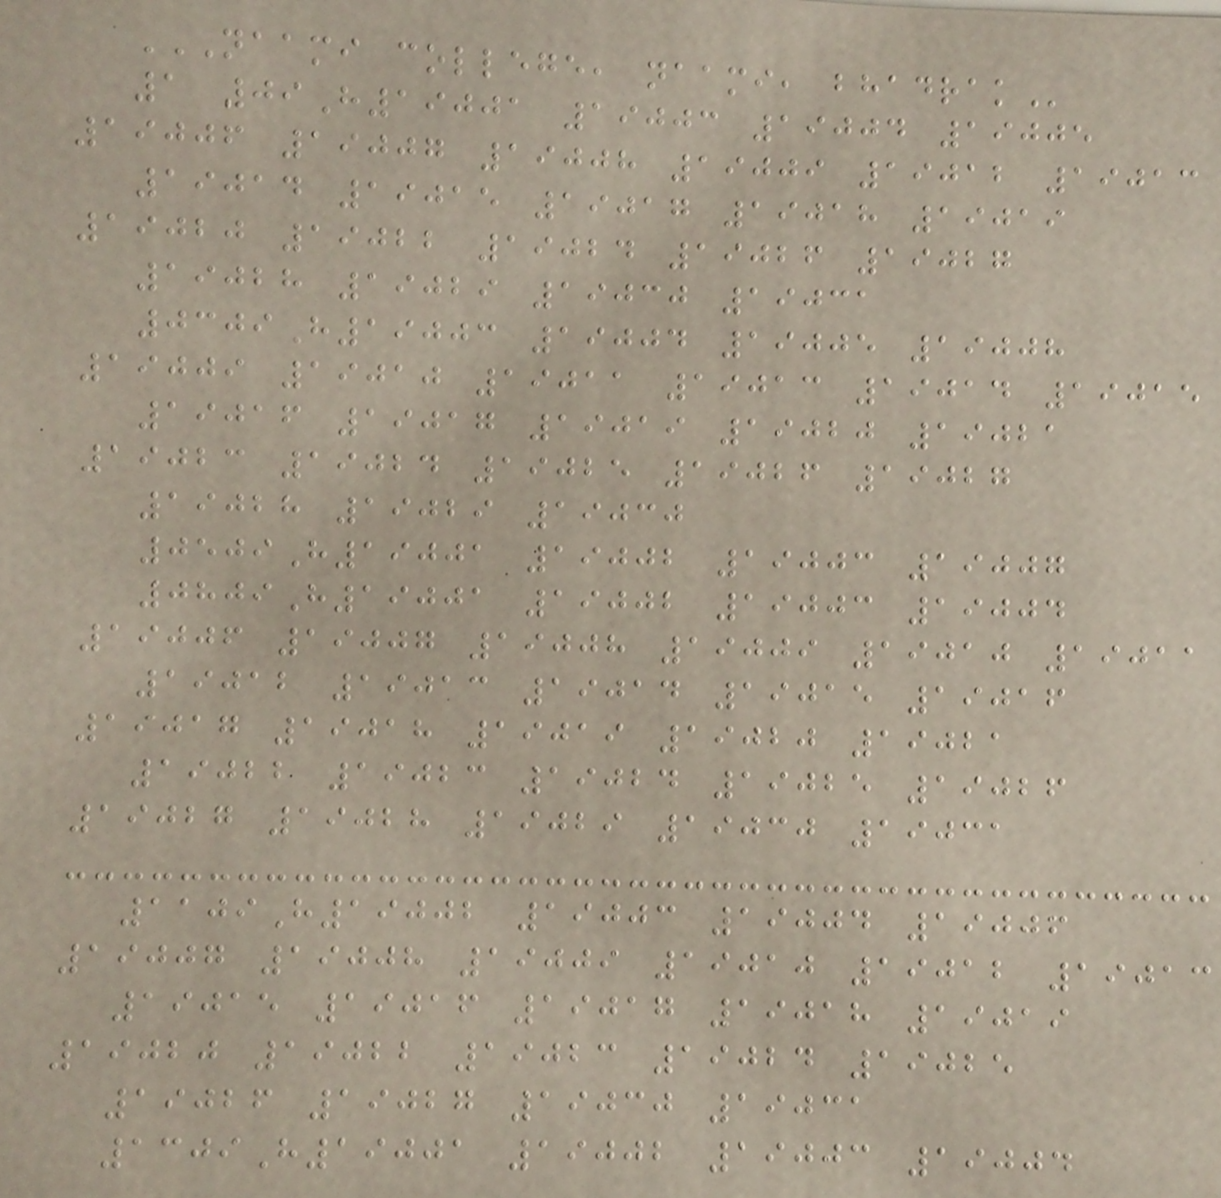NAAMI COLLEGE, NAAMI, BHADRAK
1 09H19001 19003 19004 19005
19006 19007 19008 19009 19012 19013
19014 19015 19017 19018 19019
19020 19022 19024 19026 19027
19028 19029 19030 19031
0309H19003 19004 19005 19008
19009 19010 19011 19013 19014 19015
19016 19017 19019 19020 19021
19023 19024 19025 19026 19027
19028 19029 19030
0509H19001 19002 19003 19007
0809H19001 19002 19003 19004
19006 19007 19008 19009 19010 19011
19012 19013 19014 19015 19016
19017 19018 19019 19020 19021
19022 19023 19024 19025 19026
19027 19028 19029 19030 19031
1109H19002 19003 19004 19006
19007 19008 19009 19010 19012 19013
19015 19016 19017 19018 19019
19020 19022 19023 19024 19025
19026 19027 19030 19031
1309H19001 19002 19003 19004
